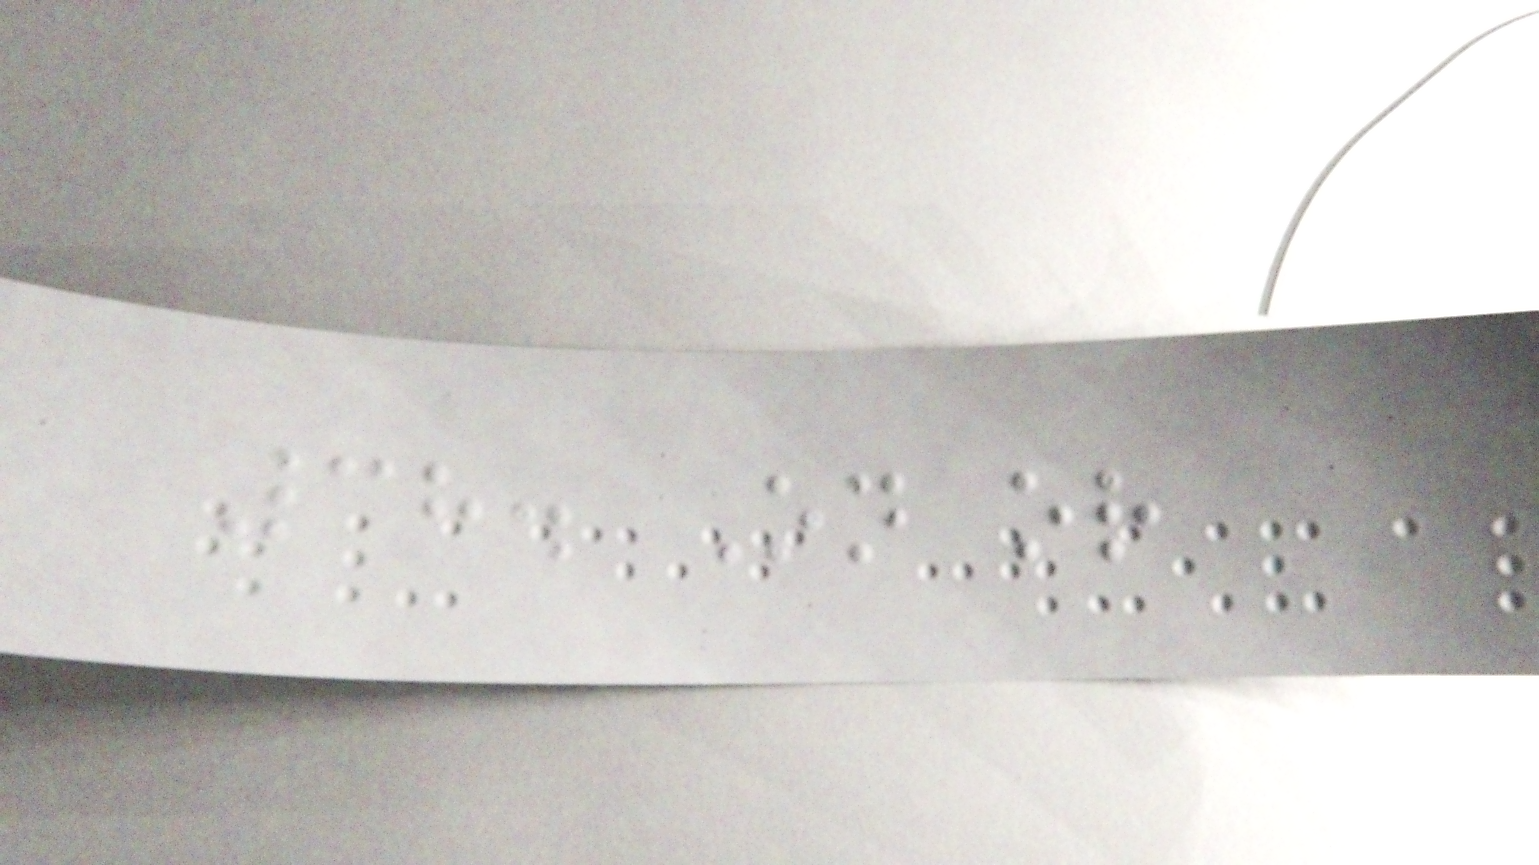38. On or
